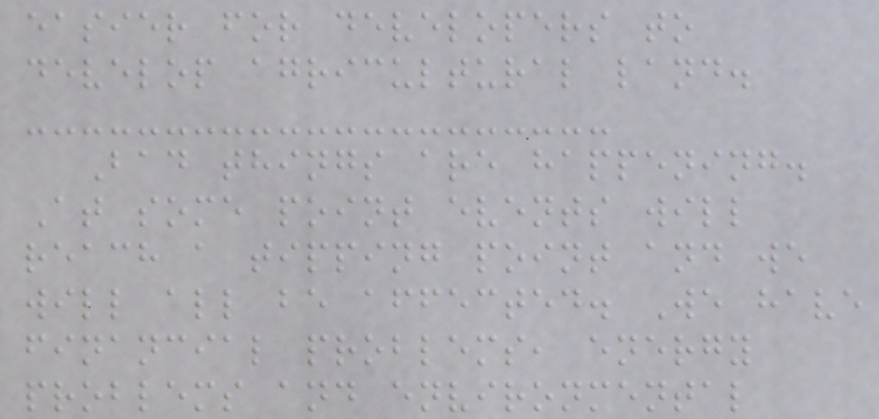easier for developers to
develop agricultural land.
Bad things are happening.
At some point events will
reach a tipping point and we
will all be affected. We have
financial problems, energy
problems and environmental
